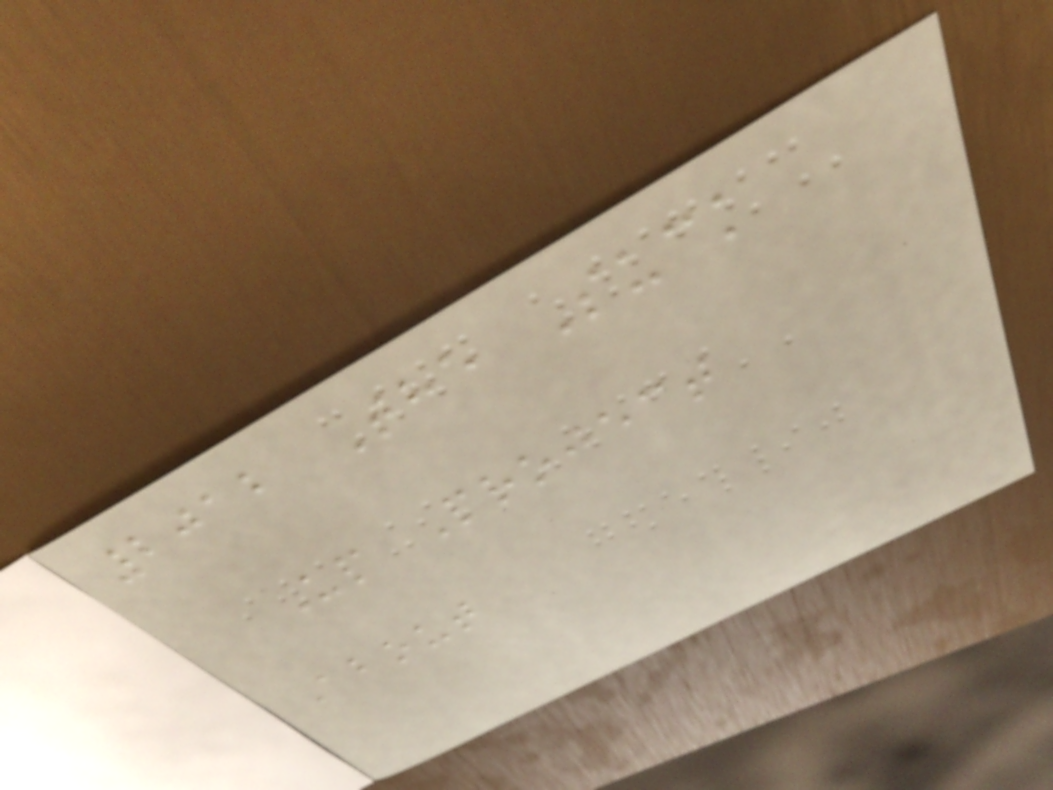2012 The Suck
Up Project
About
